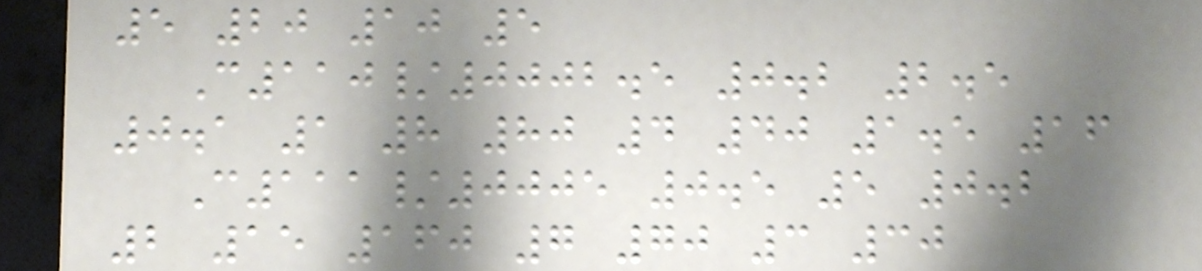5 20 10 5
C110/0002.5 0.2 2.5
0.1 1 8 80 4 40 1.5 16
C111/0005 0.5 5 0.2
2 15 160 7 70 3 30
